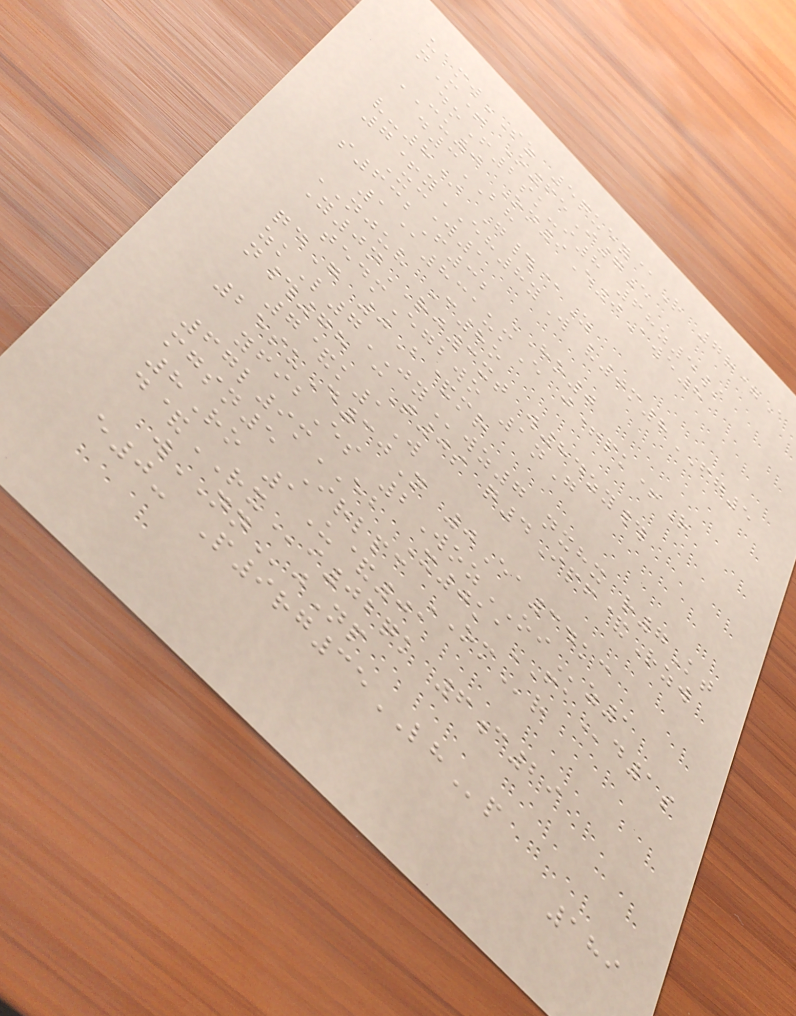uamwSZ 5quey@R 7r=A
nM+ O65I7e
doF2sk-i8 68z5/
CU0 On9E0Awe8
d3BH
v-8* G#@Z
7+yEH8yW v0m8FG5
XcW1
s632F32 HO0
1@831umE j+pk+R
NJUV C8o
Y0nRJ3xt w84zy#
tedmEgbwo 1nG
qdG 0B&mr
zkL7JYwz7 nxhx r7Kt
n#78 cT0s q4Ipf&Rzw
7&k1W
25suD30N 0Ea34kc
yfibEs 2WozOIz1
67l9mEB X0kaFAd1s
mgsn5 Irlpc OMr
8Ro 1U&01
d&RXi02qk 6c29
wNNjNp
e0- P9rg35LHp
189
